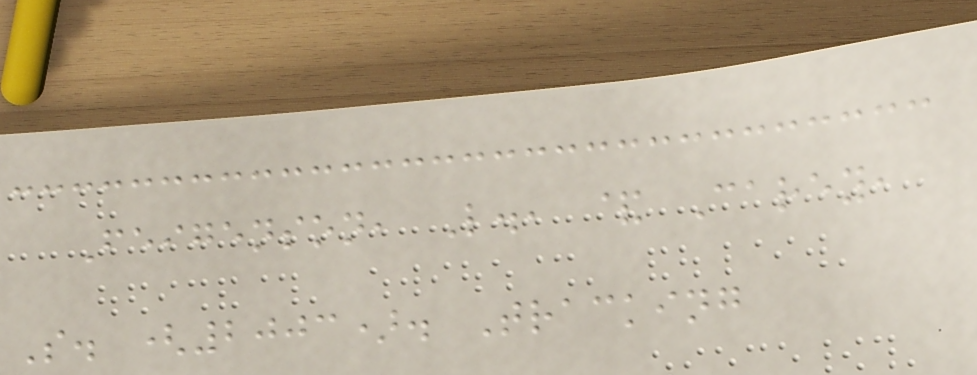Feigenson, L., & Carey,
S. (2003). Tracking
